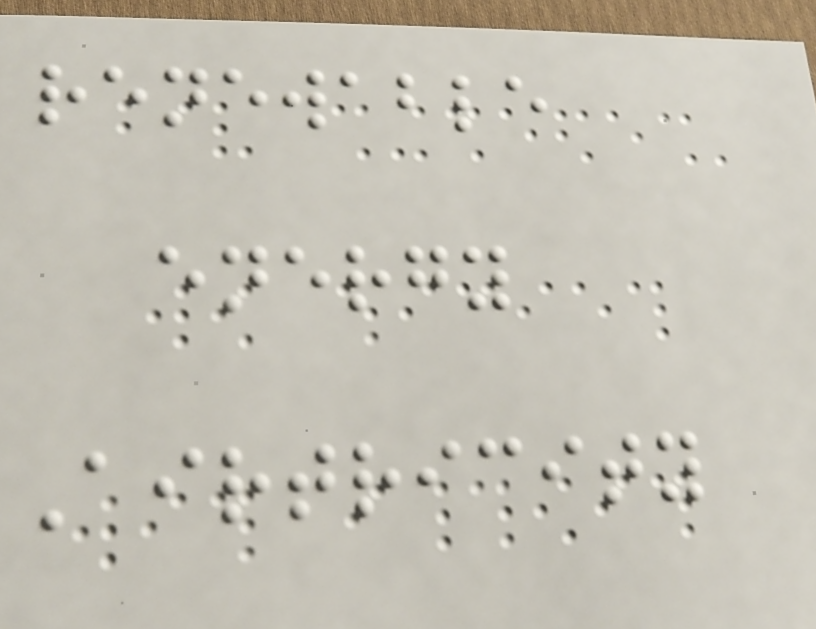renewable
energy
Airtricity
